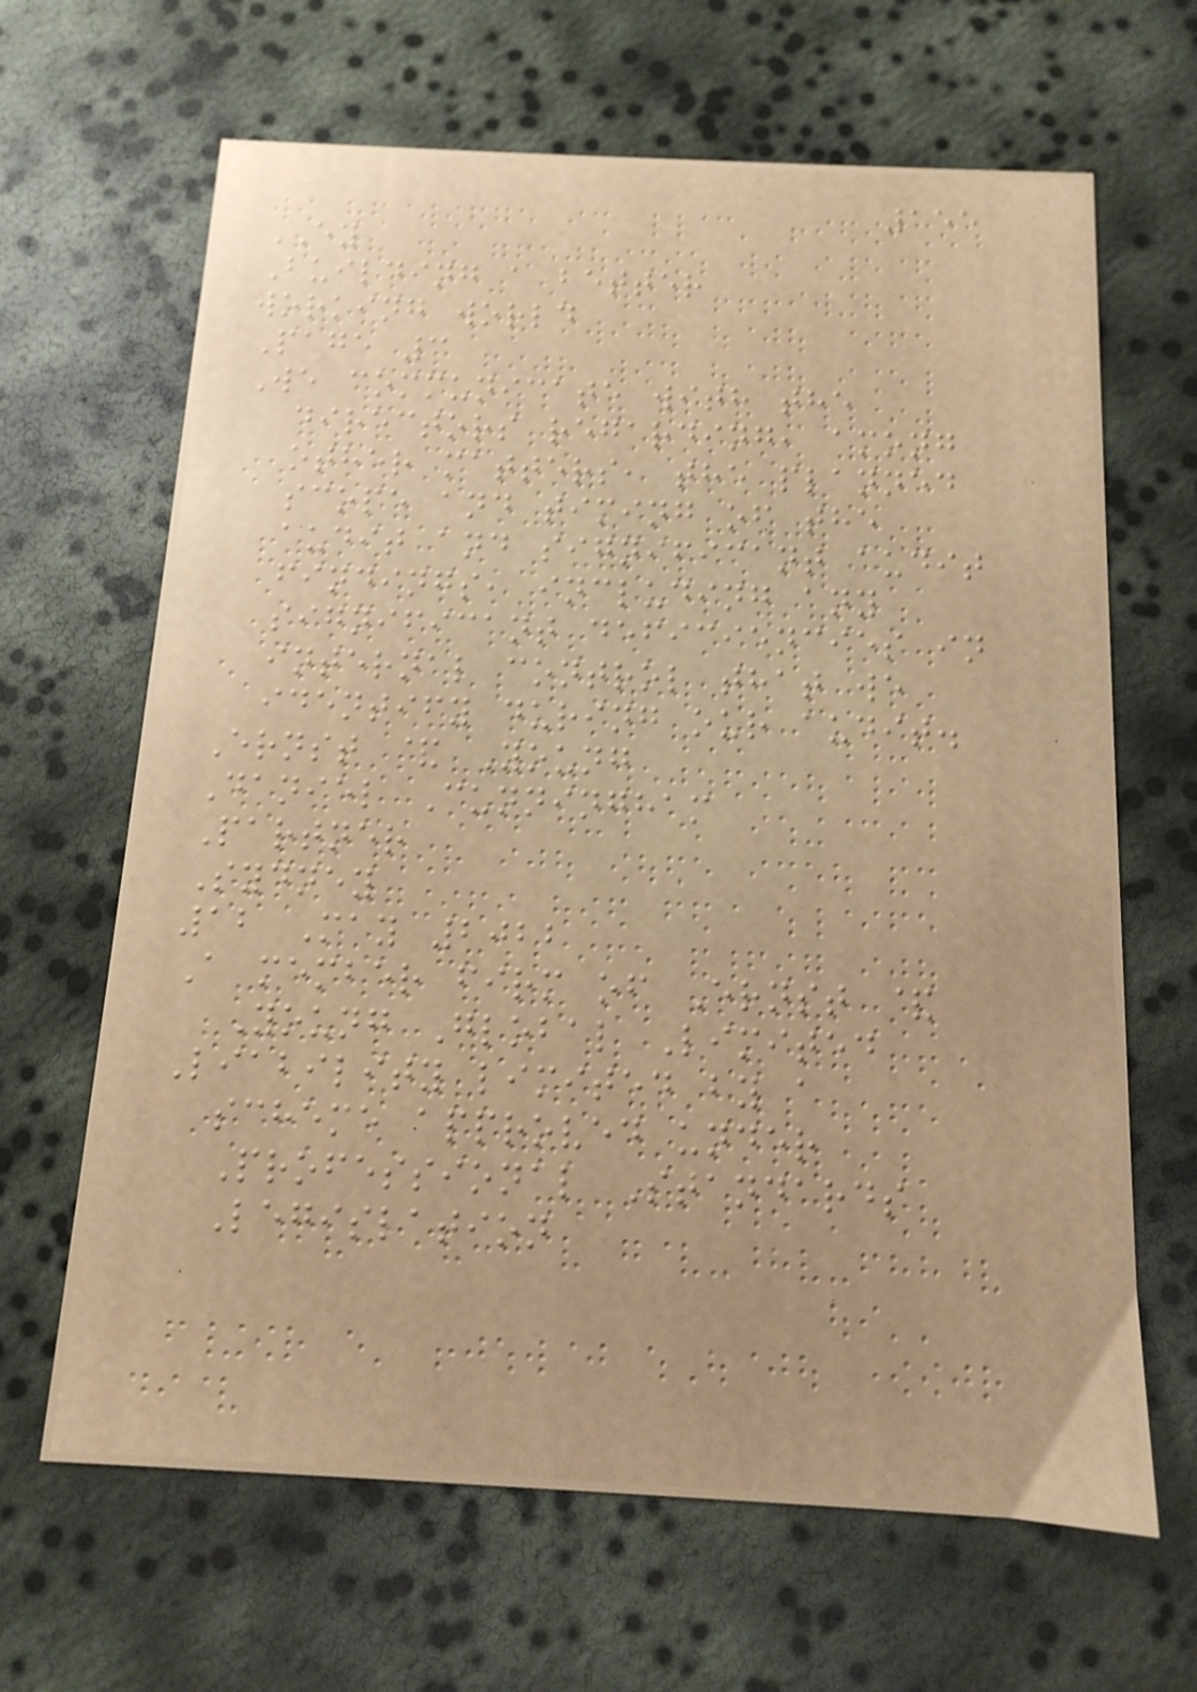155
EY
Building a better
working world
Page 3
We communicate with the
directors regarding, among
other matters, the planned
scope and timing of the
audit and significant audit
findings, including any
significant deficiencies in
internal control that we
identify during our audit.
Ernst & Young
Daniel Cunningham
Partner
Sydney
12 May 2022
A member firm of Ernst &
Young Global Limited
Liability limited by a
scheme approved under
Professional Standards
Legislation
